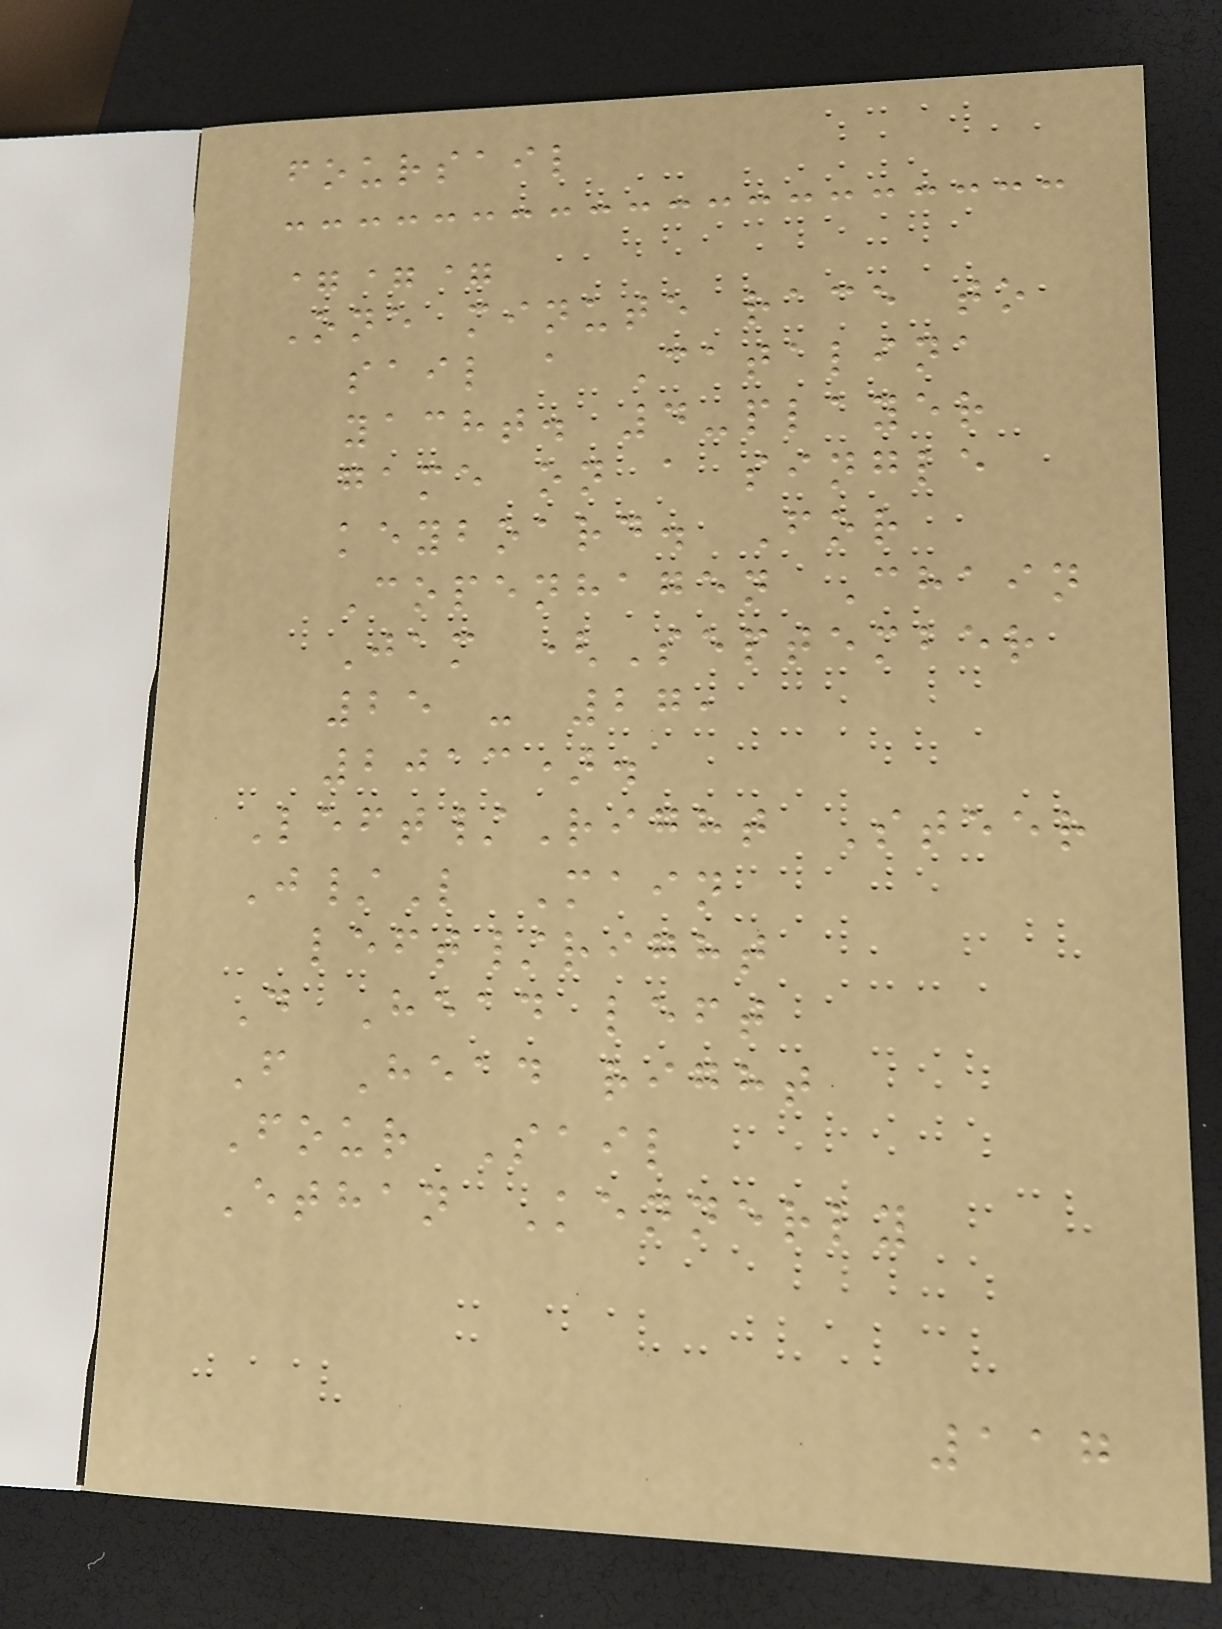foursail
===
One minute race to
sail a Catalina
yacht. 4-player
game on a single
keyboard. For
Copenhagen Chain
Jam (September
25 - 27,
2013).
Left/Right Steer
J/L Main
left/right
D Head left
F Head right
Four Sail
Ethan Kennerly
117
